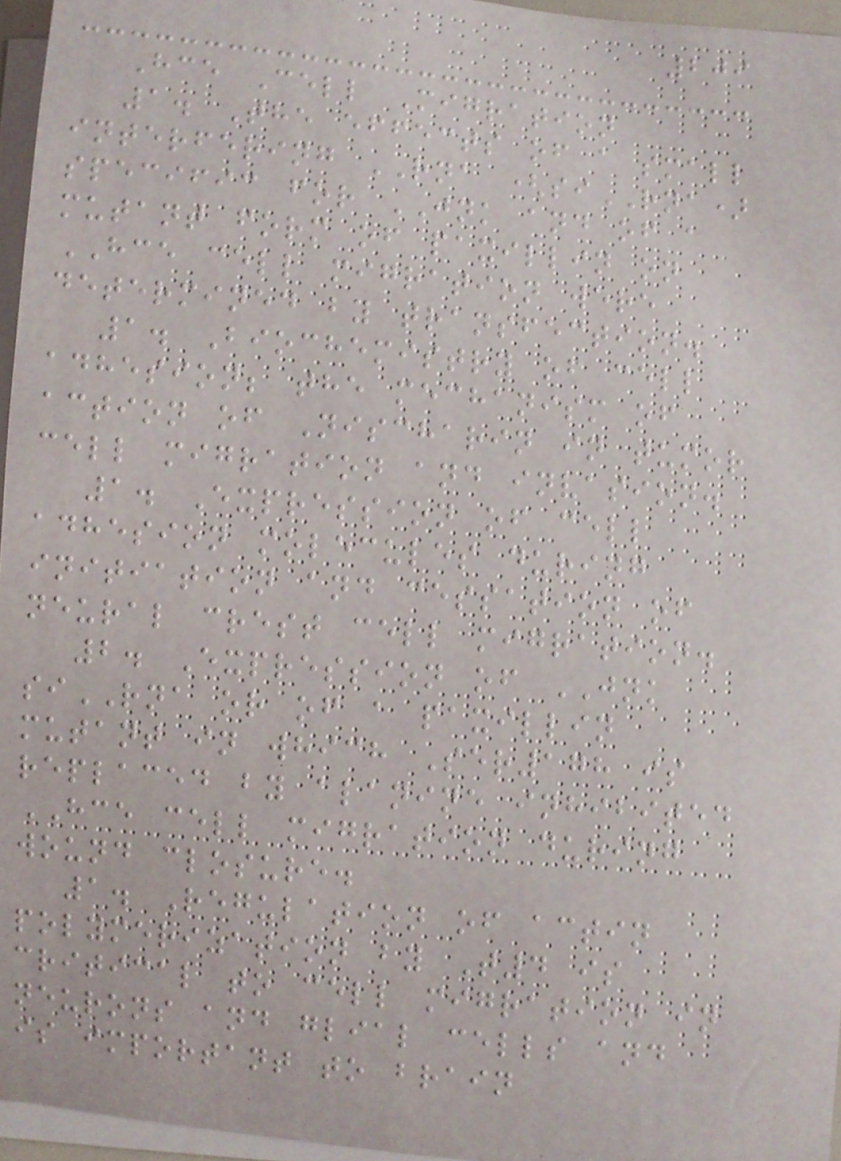209
Hce Cell Migration
1. The effects of a small
interfering RNA (siRNA)
specific for JNK and of a
mutant form of paxillin on
HCE cell migration were
determined by transfection.
1. Biochemistry of cell
adhesion; the mechanism of
action of Nischarin in tumor
cell migration and invasion.
1. Expression of cell
adhesion molecules during
initiation and cessation of
neural crest cell migration.
2. Expression of JNK
siRNA or of a paxillin
mutant in which Ser178 is
replaced by alanine inhibited
HCE cell migration during
wound closure.
1. Regulation of actin
polymerization by T4 is
critical to cell migration in
neurons and glial cells and
is important to brain
